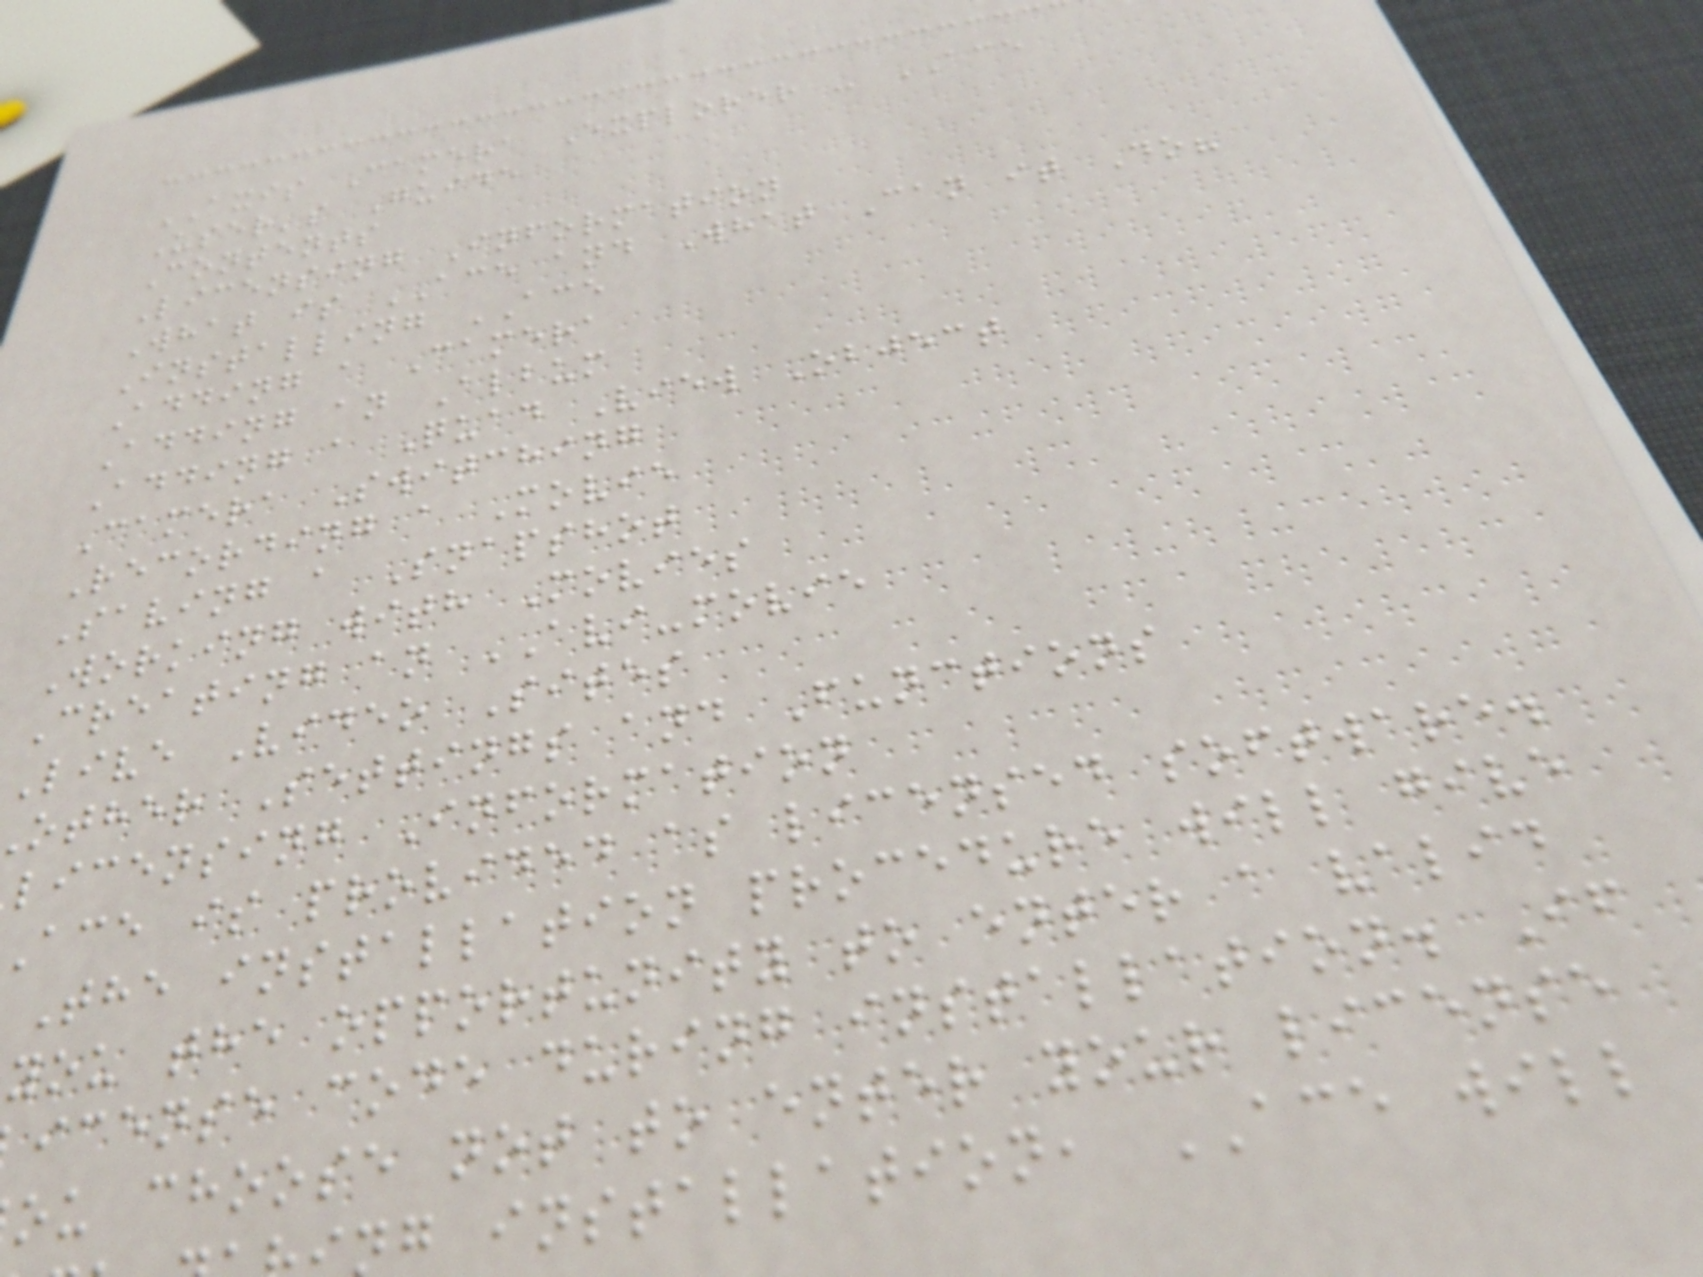AXIS Camera Explorer - ACE
User's Guide
Contents
Licensing Information
What is ACE and What Can it Do?
Installing ACE
Adding a Camera
Adding an Album
Adding a Quad View Object
Camera Switching
Recording a Movie
Saving a Snapshot
Working with Movies
Creating an AVI-movie
Live Video Sites
other Settings and Functions
licensing Information
ace is provided as licensed software.
The installation procedure will give
you the opportunity to enter a valid
icense code during installation. If
ou choose not to enter your license
ng installation, ACE will
